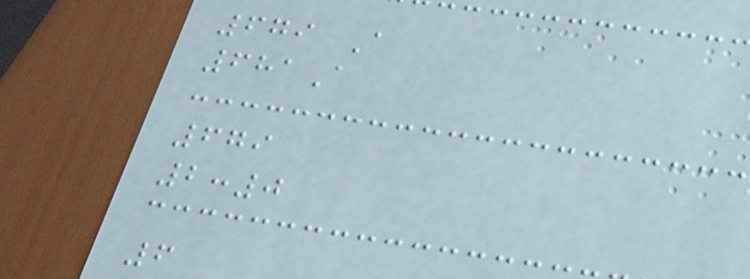679 A
681A
679
2:0
6
